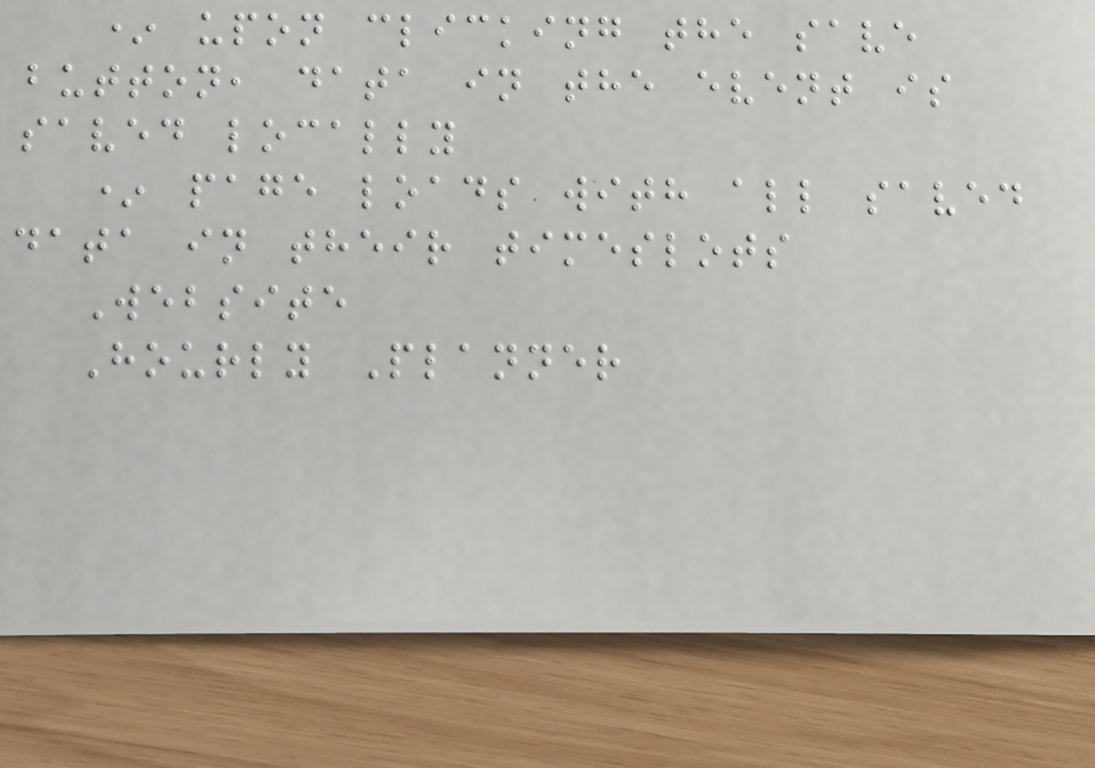* upon clicking the save
button, data in the event is
saved locally
* page loads with all saved
data in their timeslots
Website
Hourly Planner
